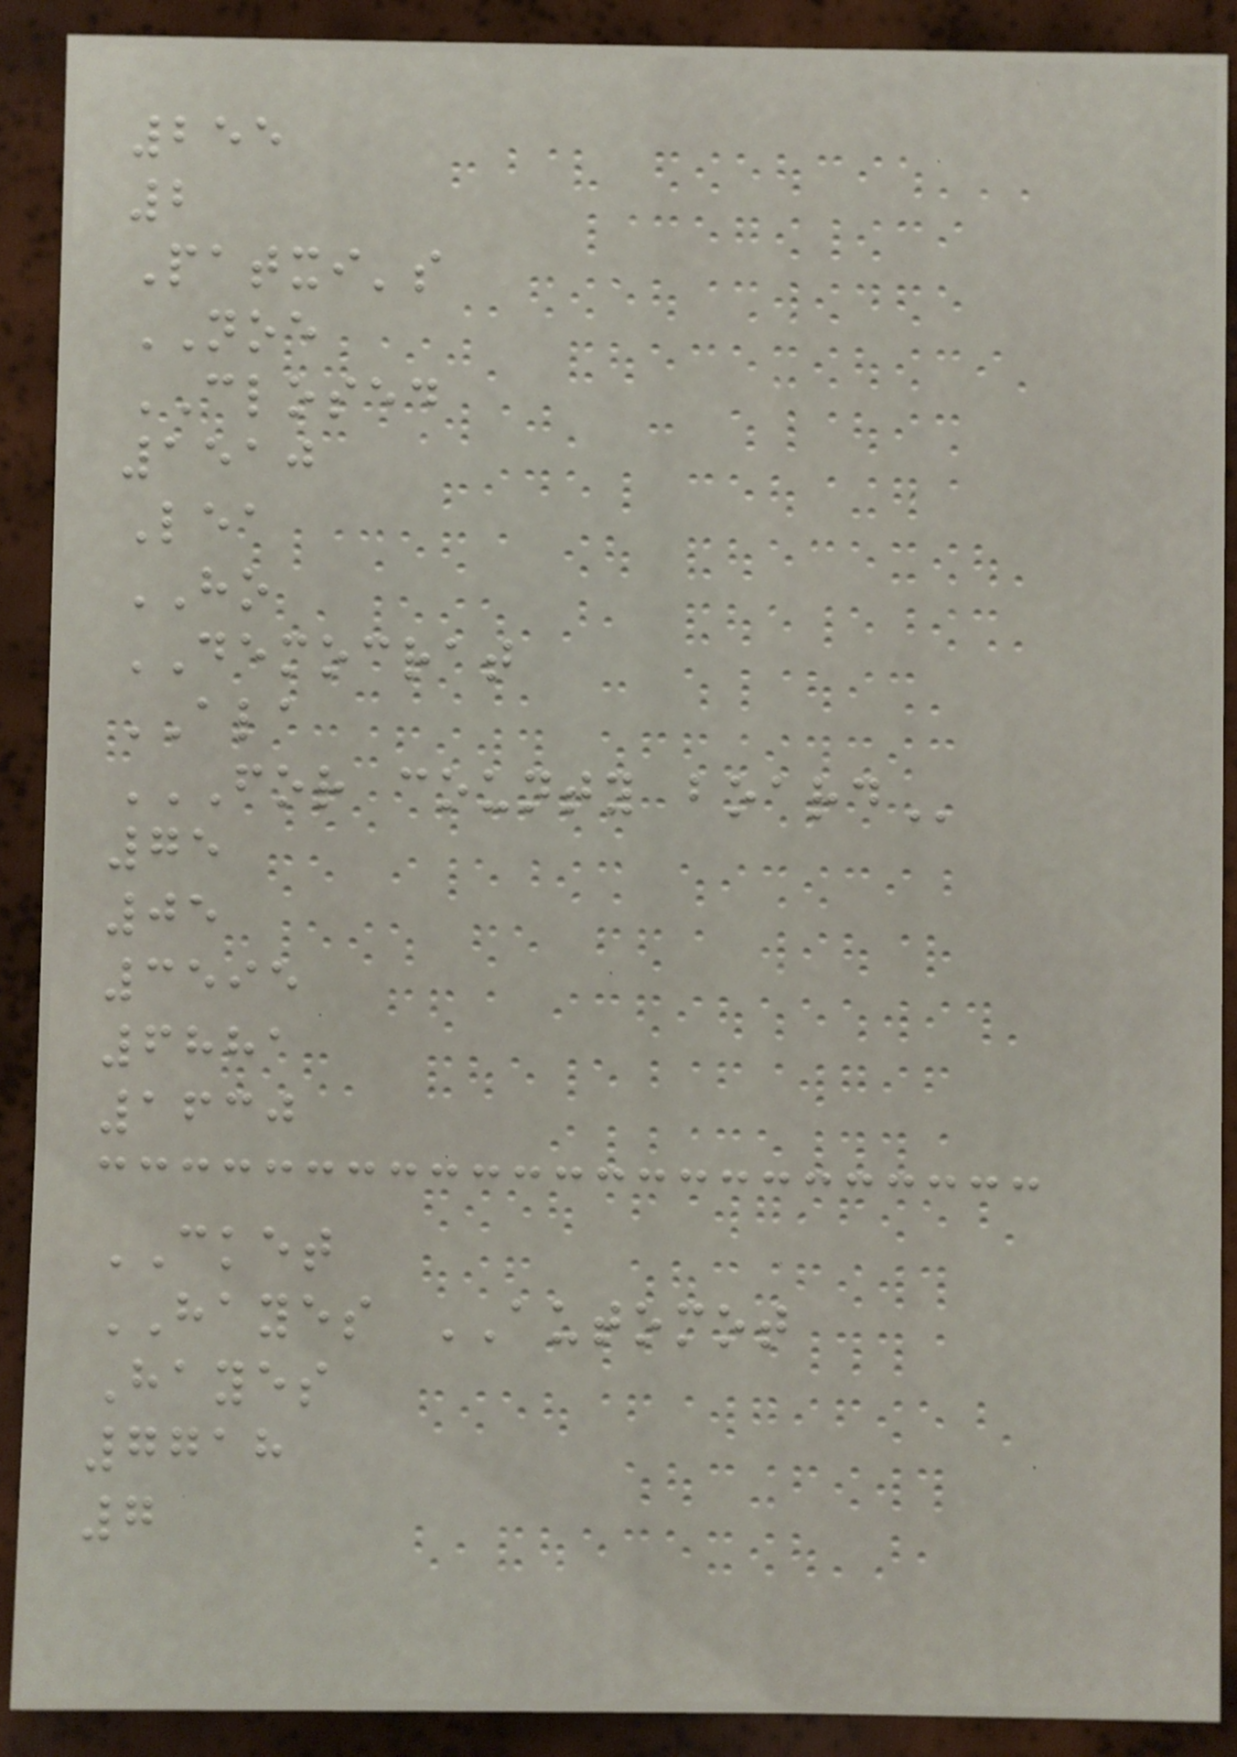255
2
Patxi's
NOE
CLOSED
1510
Lea
HO
DEMOCRAT
ALA
FOR COUNTY BOARD
75
05
3595
6881
1630
CKET
HAYES AUTOMOT
Hayes
7718
7
